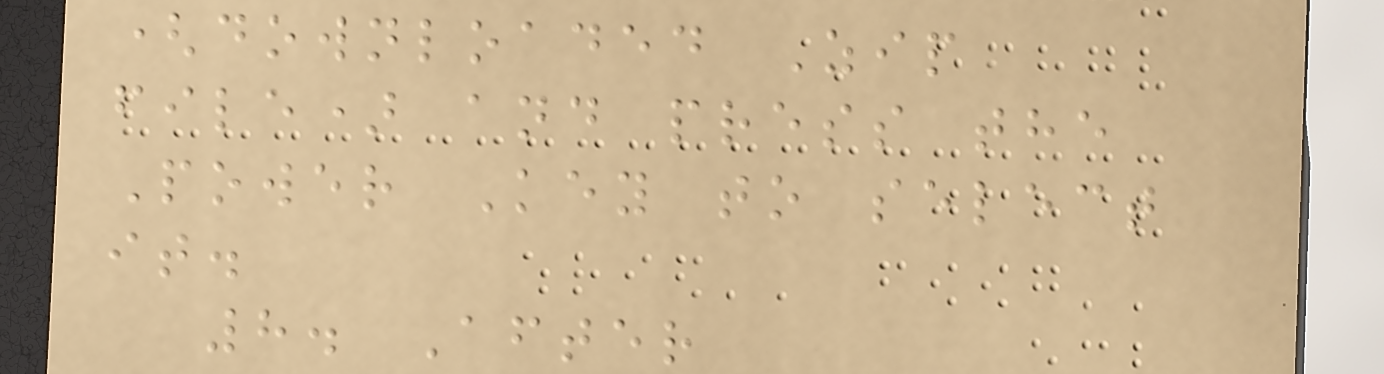(downloaded Zip
file) and press the
Power Key to select
it.
8. After
